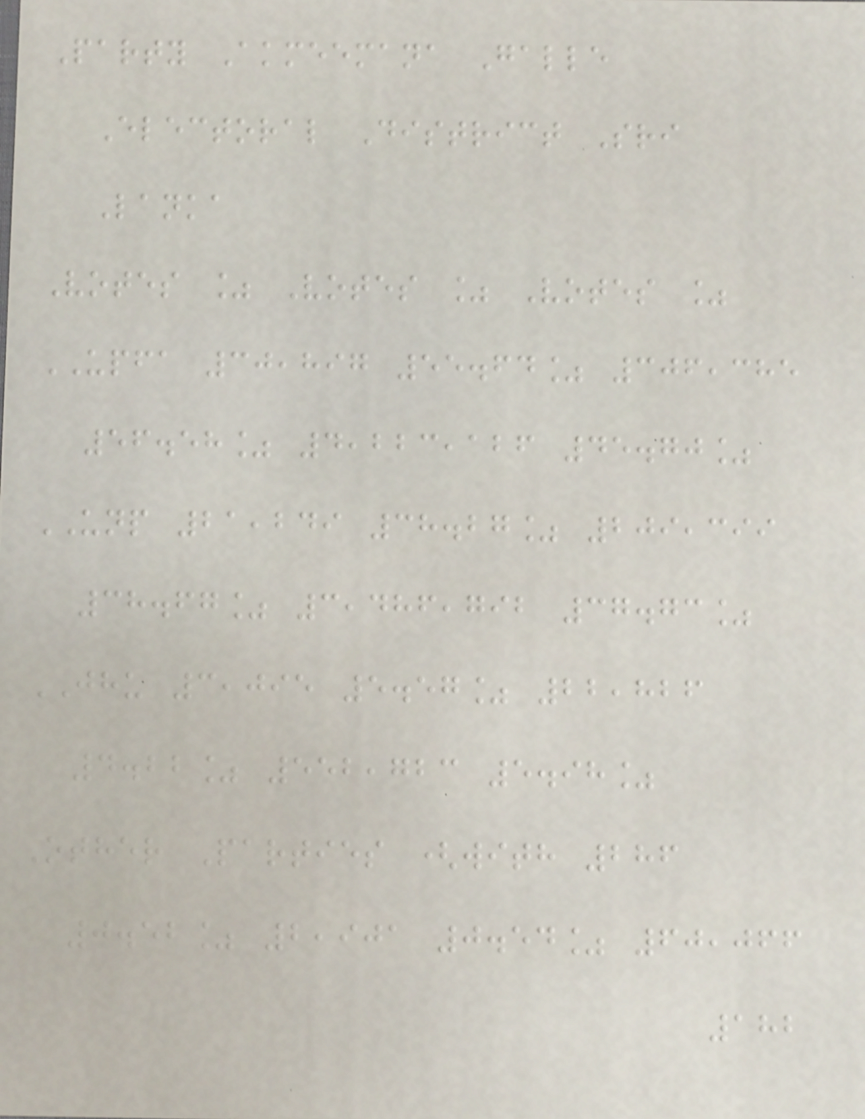Party Akmeemana Galle
Electoral District Sri
Lanka
Votes % Votes % Votes %
UPFA 30,897 55.64% 306,385
56.58% 4,223,126 45.70%
UNP 21,249 38.27% 209,399
38.67% 3,486,792 37.73%
JHU 3,095 5.57% 22,826
4.22% 552,723 5.98%
Other Parties (with 286
0.52% 2,901 0.54% 60,066
182
